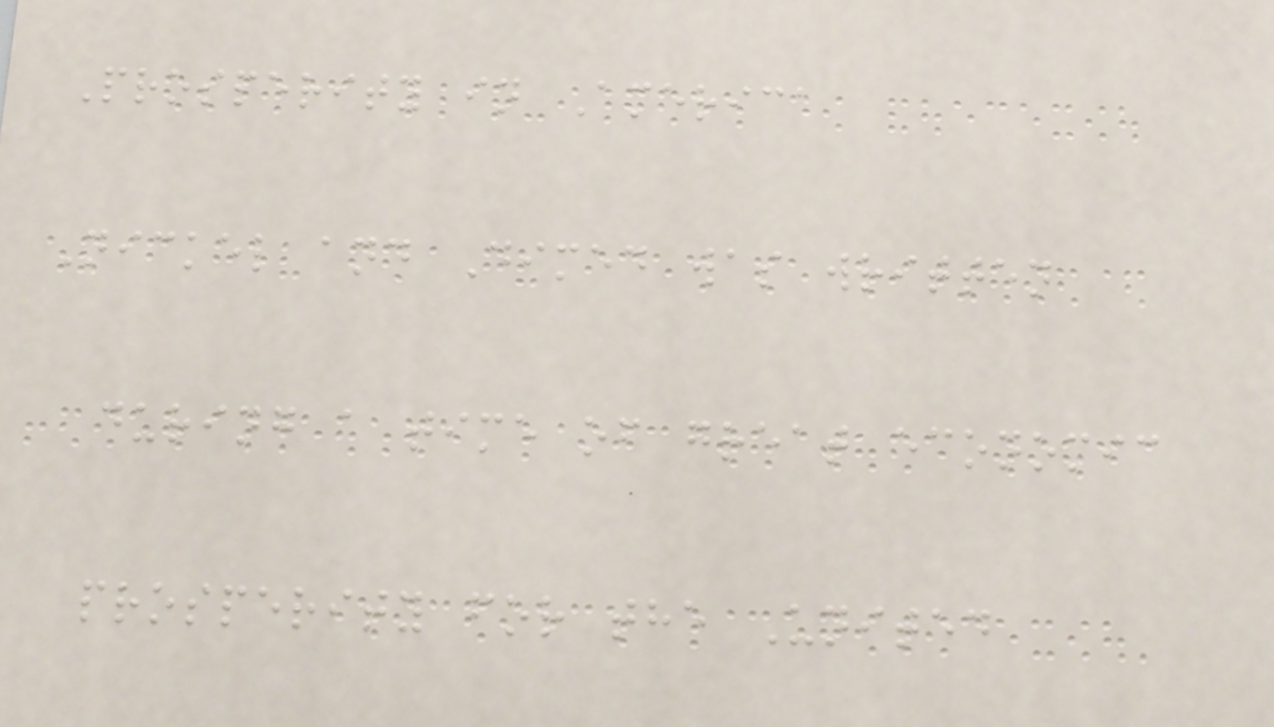Prosperity in America
Nickel and Dimed was written
during a time of great economic
prosperity for the United
